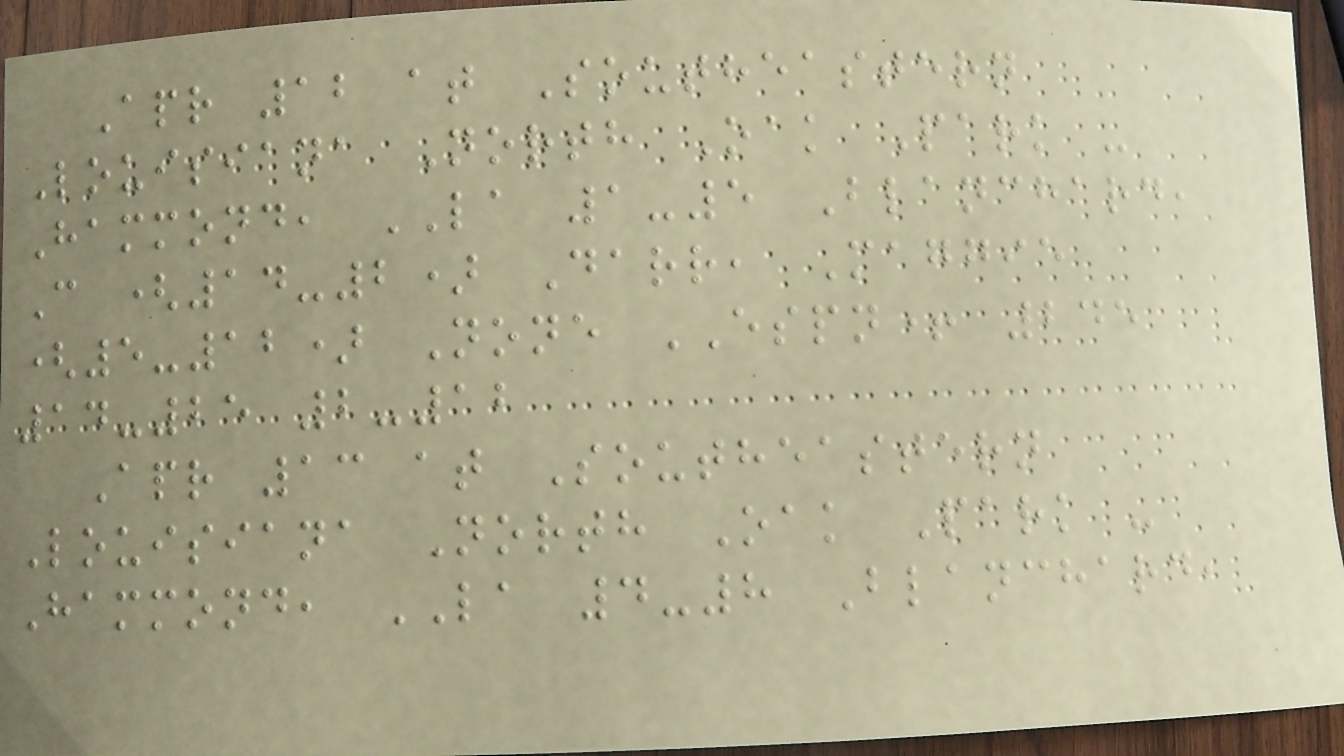Apr 12 at Southeastern
Louisiana North Oak Park -
Hammond, LA 1-5 Blanchard,
C (14-2) Darr, Maggie
(5-12) None ESPN+ 245
14-25 2-12
Apr 13 at Southeastern
Louisiana North Oak Park -
Hammond, LA 4-8 Blanchard,
